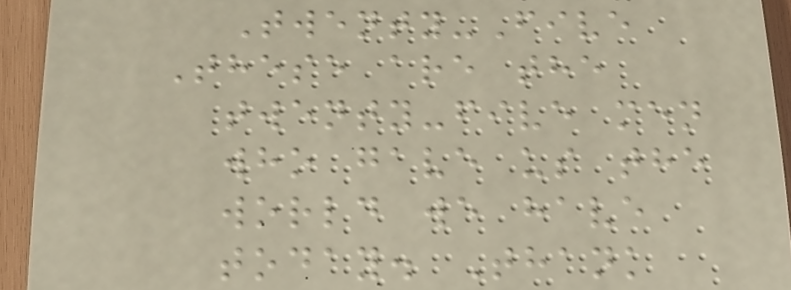Twenty-Five
These are the
twenty-five men
who gave us the
world we have
today. Thank
